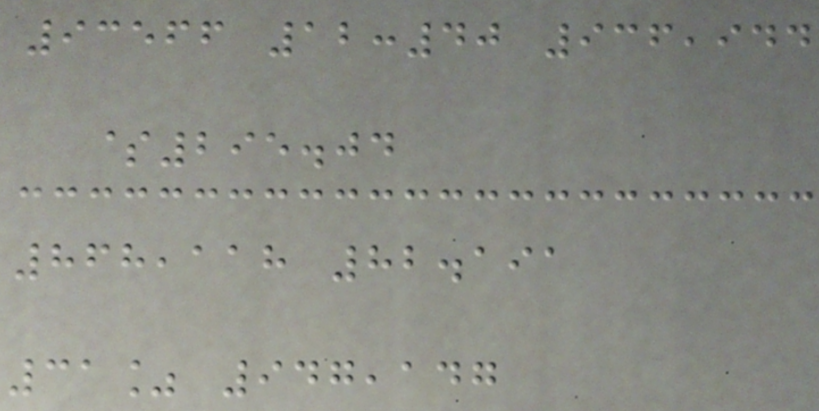93566 12:40 936,944
$295.04
868,118 82.191
31% 947,147
